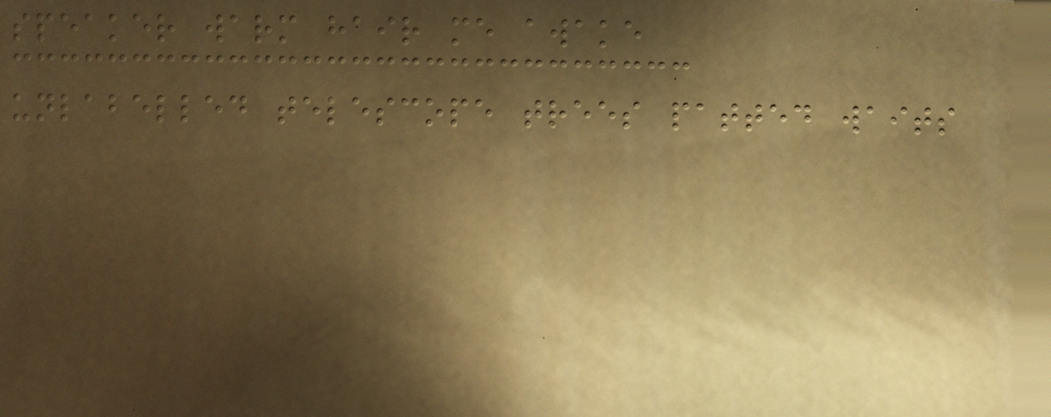speaker warm hair me awake
unlabelled telescope trees patted waits
